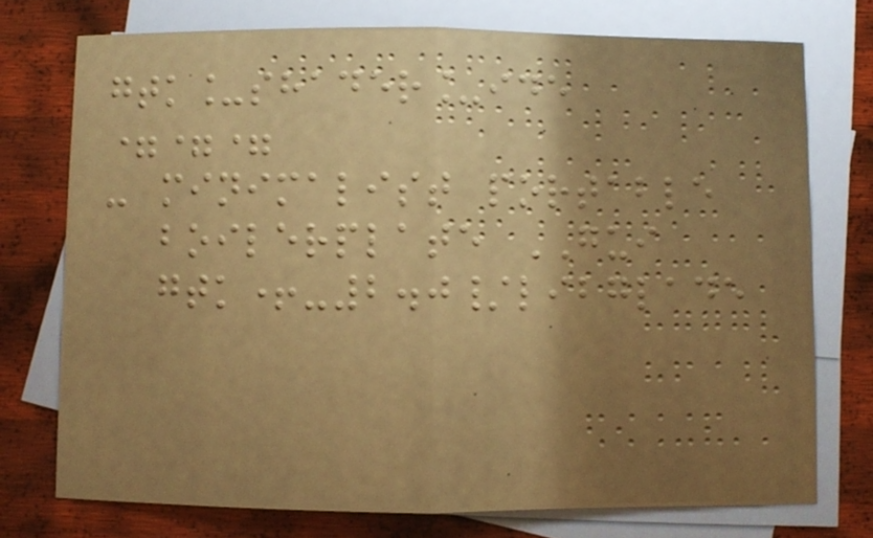gtk_shader_ide
===
- minimalist portable
boilerplate GUI
gtk+-2.0/libglade
